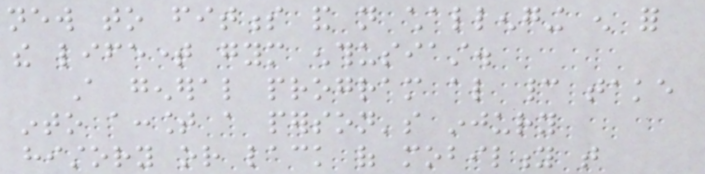new to fitness and not challenging enough for
the lifetime gym enthusiast.
A general program also cannot take
into account a person's injury
history or lack of mobility that
